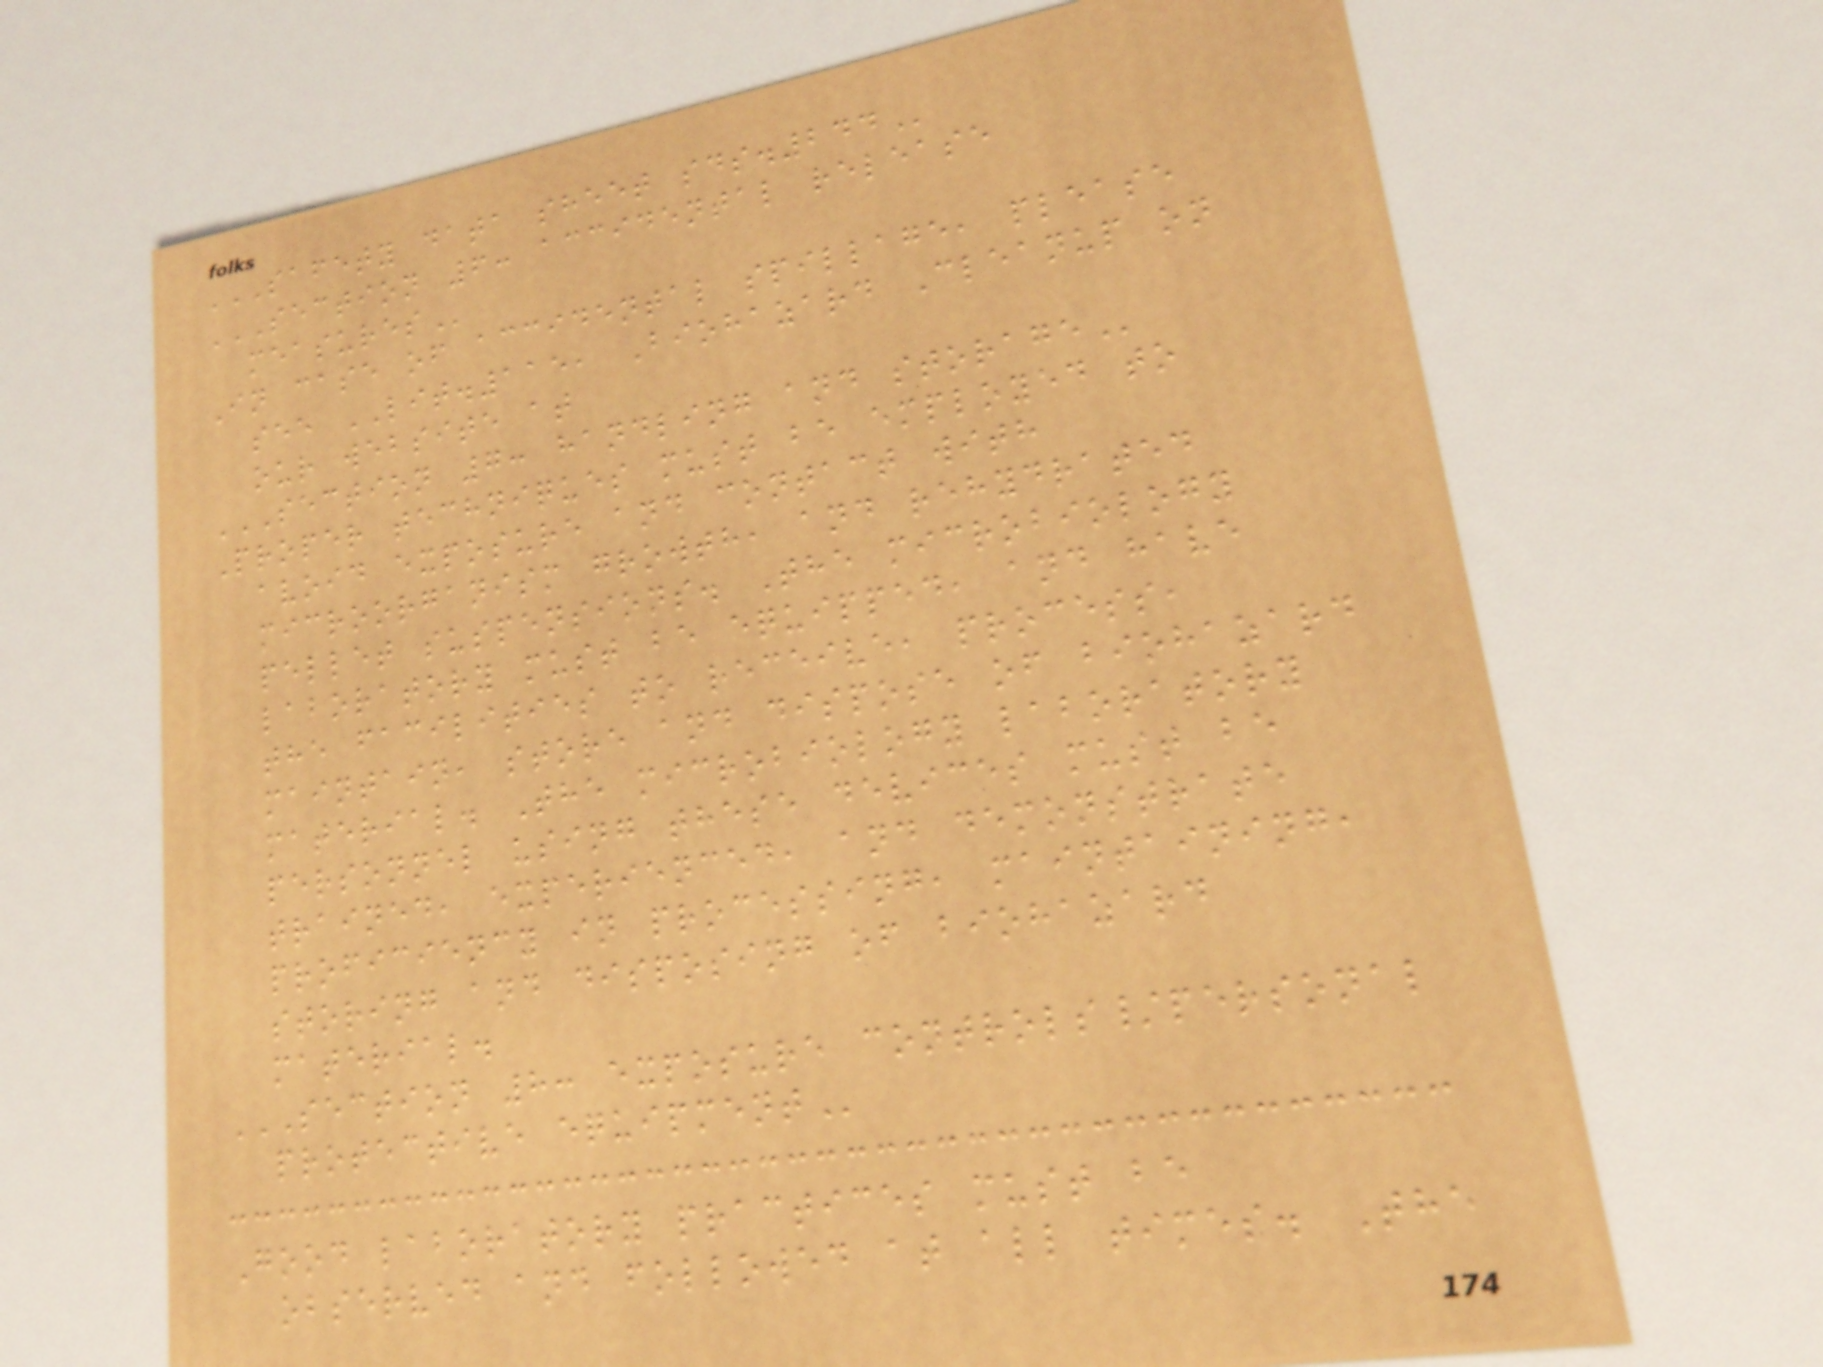SAFETY DATA SHEET SDS.244
SECTION 6: ACCIDENTAL RELEASE
MEASURES
In case of accidental spillage, please
see LIT.115, Biohazard Cleanup on
our website at
SECTION 7: HANDLING AND STORAGE
Proper techniques must be employed to
avoid exposure and contact with
microorganism growth, and rehydrated
pellet suspensions. The microbiology
laboratory must be equipped, and have
the facilities to receive, process,
maintain, store and dispose of biohazard
material. The microbiology laboratory
personnel using these devices must be
trained, experienced, and demonstrate
proficiency in processing, maintaining,
storing and disposing of biohazard
material.
SECTION 8: EXPOSURE CONTROLS/PERSONAL
PROTECTIVE EQUIPMENT
Good laboratory practices must be
observed and followed at all times. The
